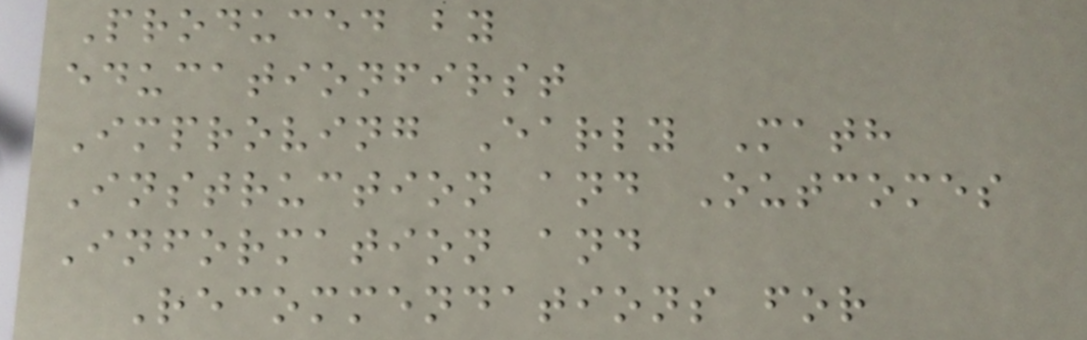Produced by
educationfirst
Improving Early Math
Instruction and Outcomes
Information and
Recommendations for
